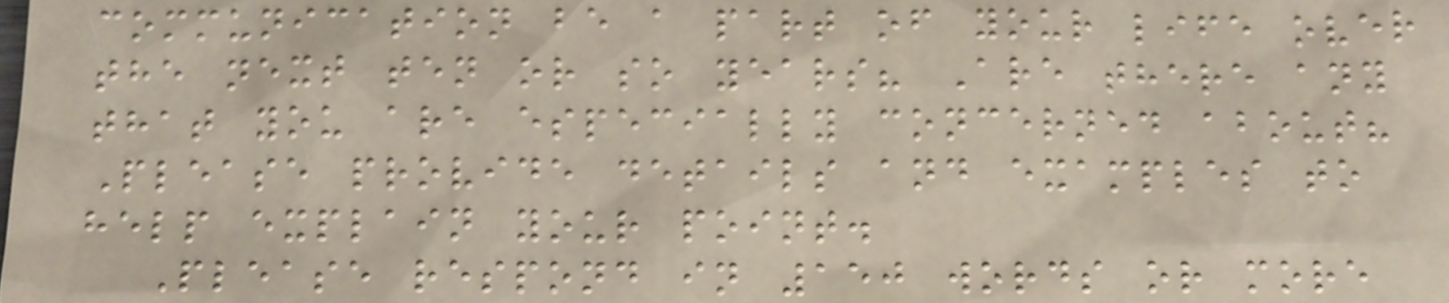communication be a part of your life over
the next ten or so years? Are there any
that you are especially concerned about?
Please provide details and examples to
help explain your point.
Please respond in 150 words or more
